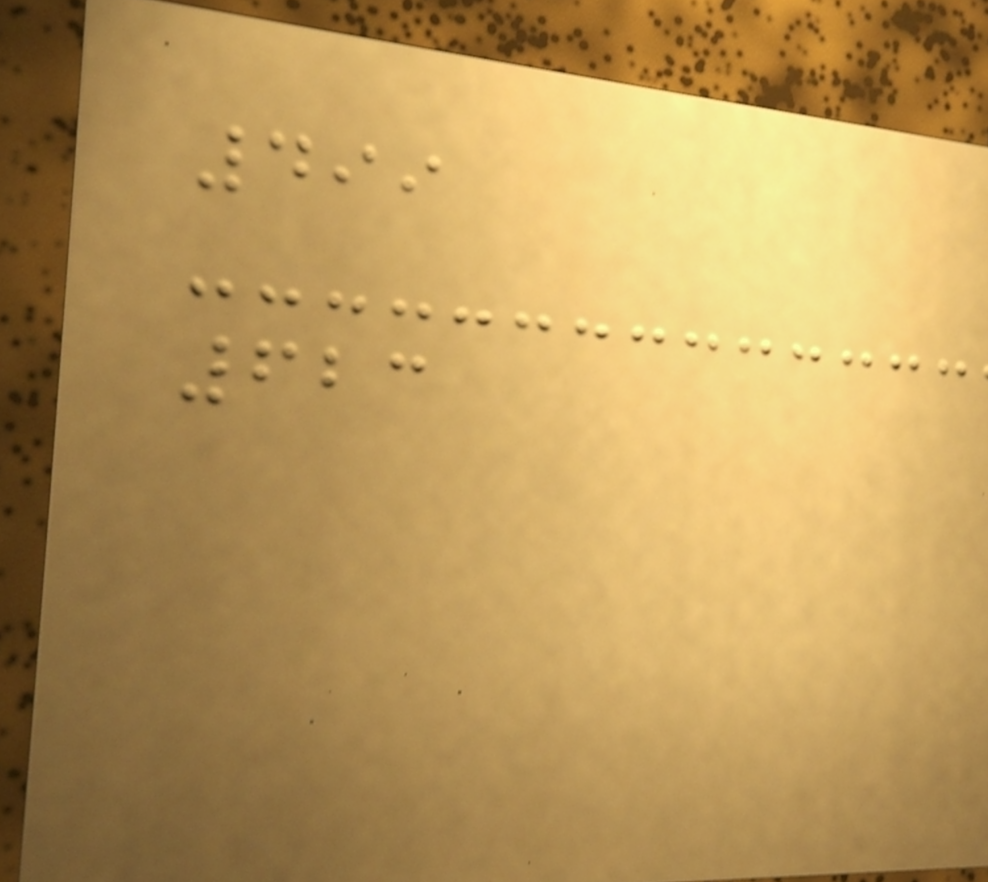499
623
